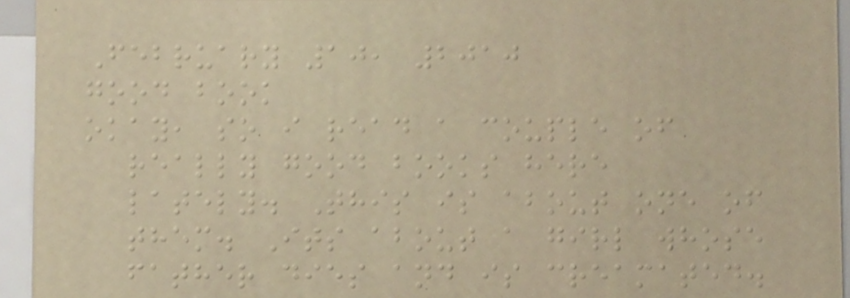February 10, 2010
good book
okay, so i read a couple of
really good books here
lately. This is about one of
them. Its about a girl whose
father dies and is creamated.
